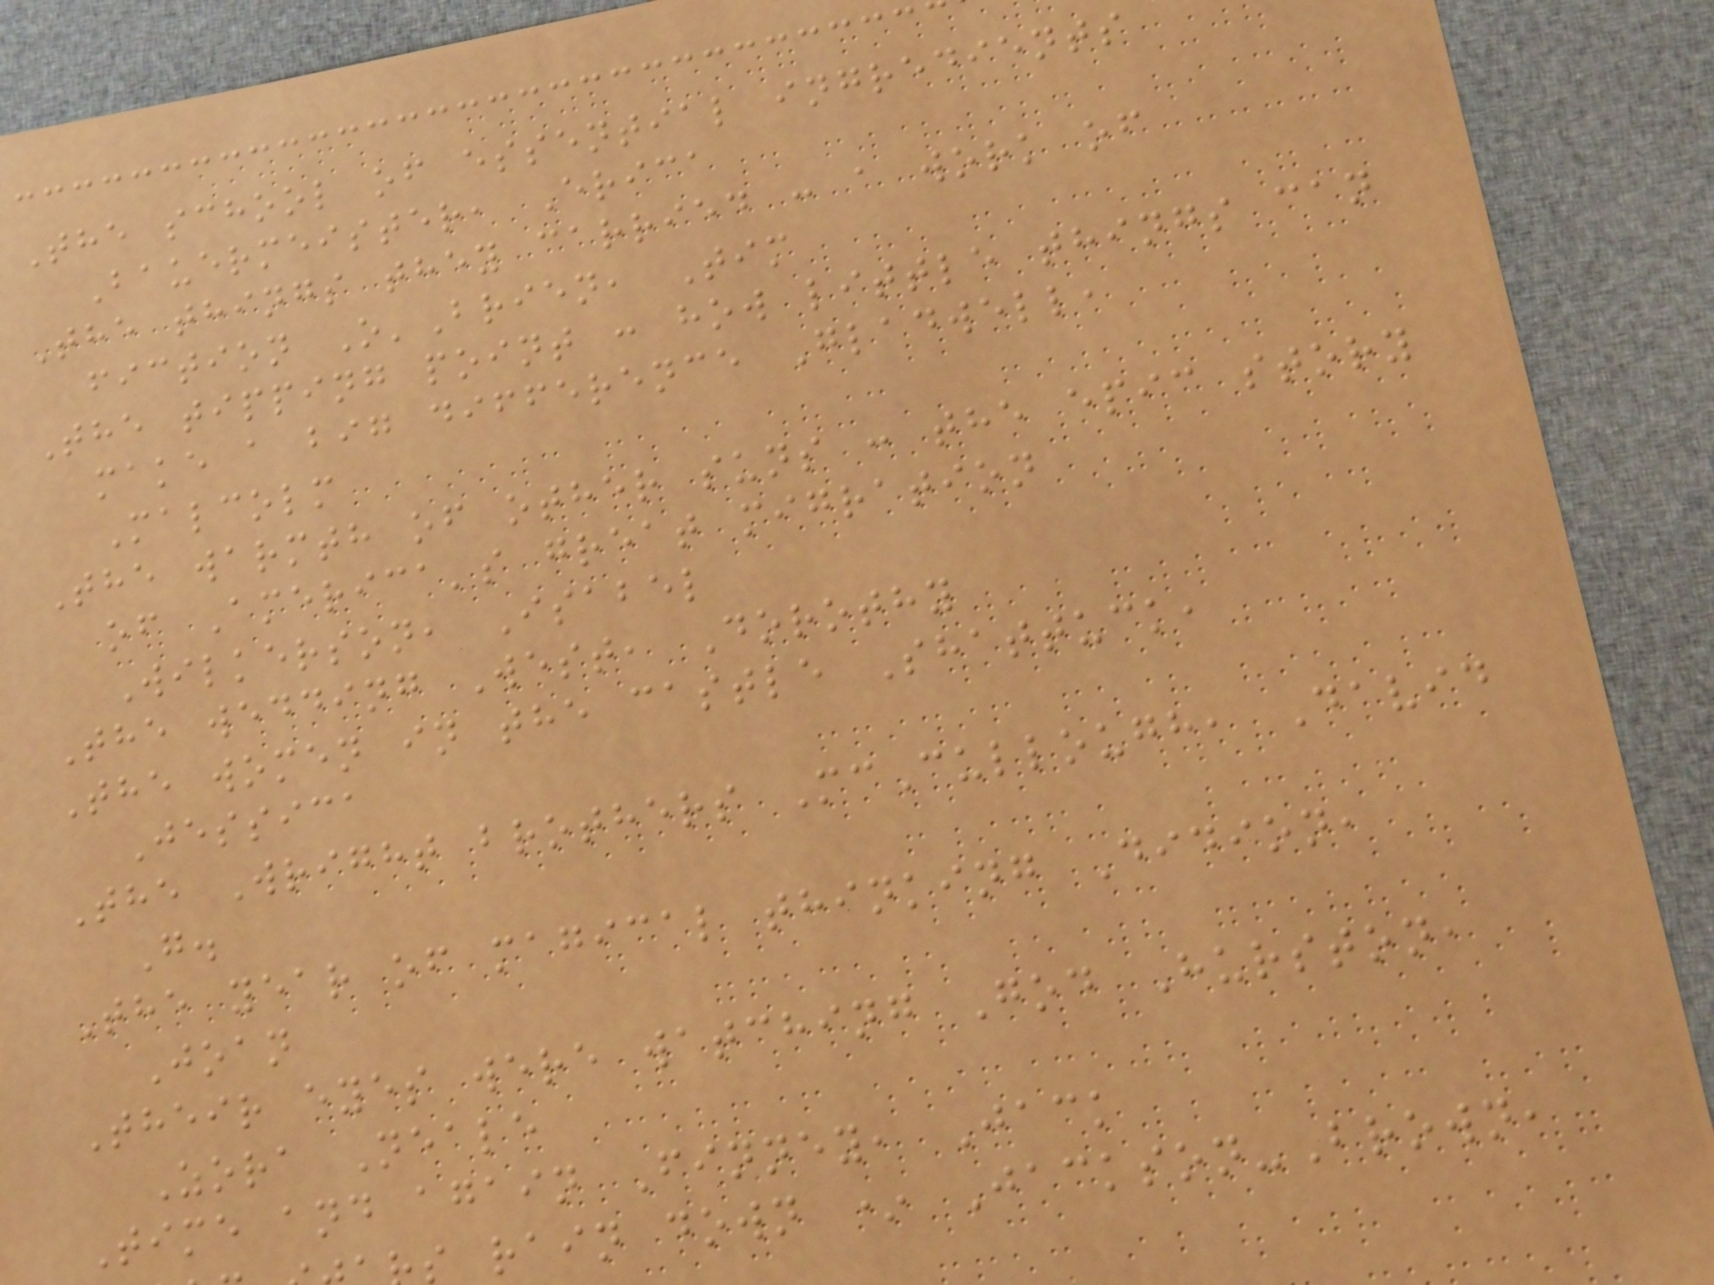The school of essential ingredients
Bauermeister, Erica
The things they carried : a work of
fiction O'Brien, Tim
The tipping point : how little things can
make a big difference Gladwell,
Malcolm
The warmth of other suns : the epic story
of America's great migration
Wilkerson, Isabel
The wedding West, Dorothy
The women in the castle Shattuck,
Jessica
The Wright brothers McCullough, David
G.
The year of magical thinking Didion,
Joan
Their eyes were watching God Hurston,
Zora Neale
Time and again Finney, Jack
s rain down * Jackson-Brown,
